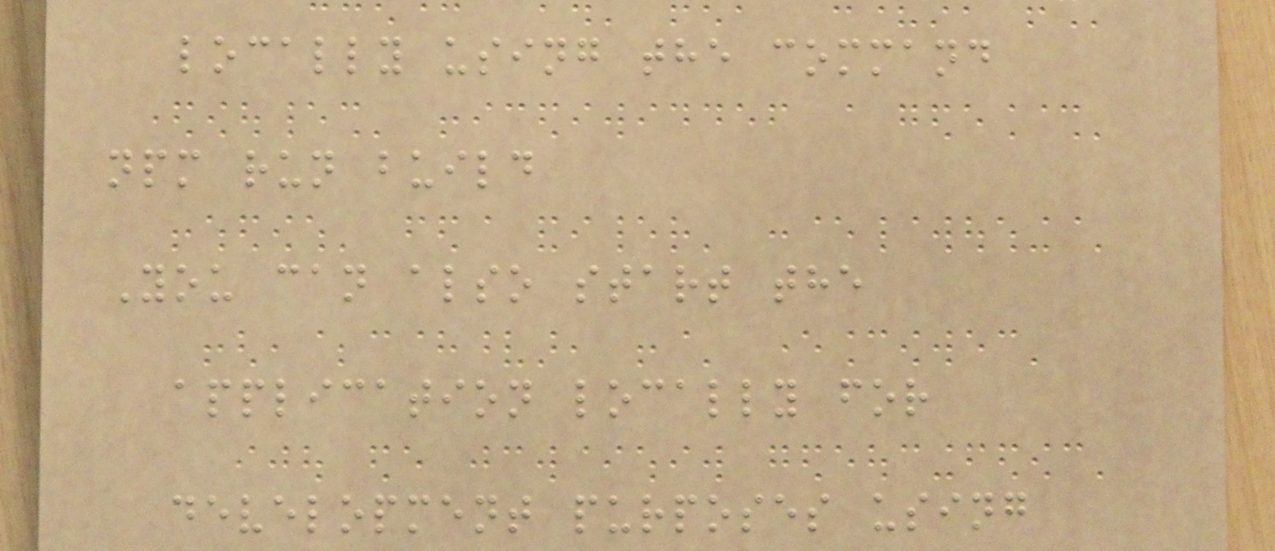locally using the command
npm run build
You can also start the
application locally for
development purposes using
